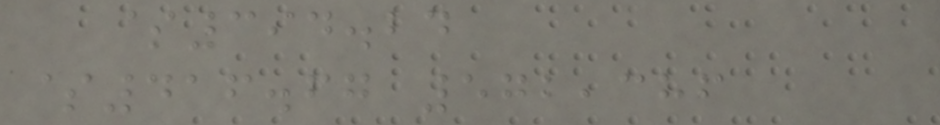$394.24
$416.67 572,386
